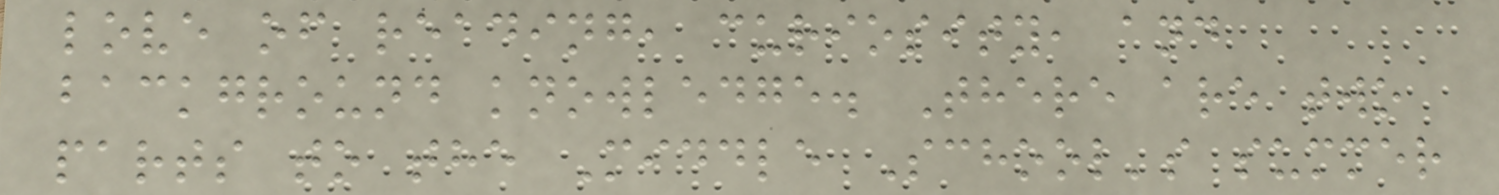love of reading, curiosity, and
background knowledge. There are two
parts to the Middle School's summer
